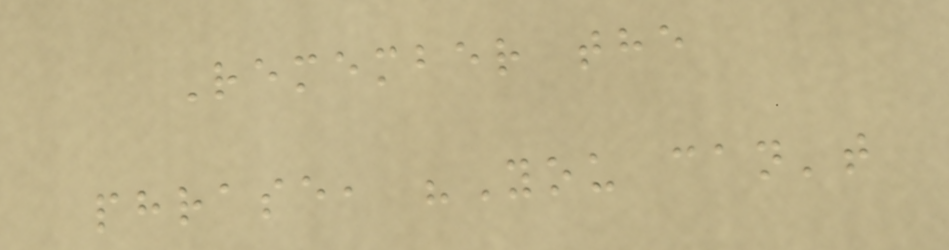Remember the
phrase, "You can't
